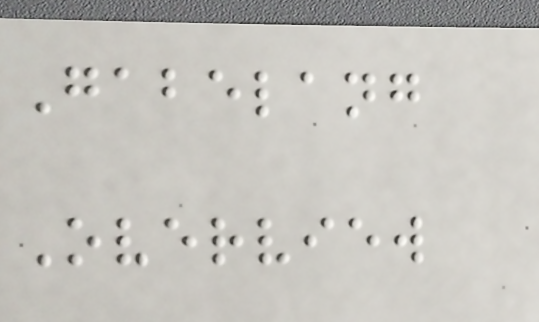Gabelang
Overview
